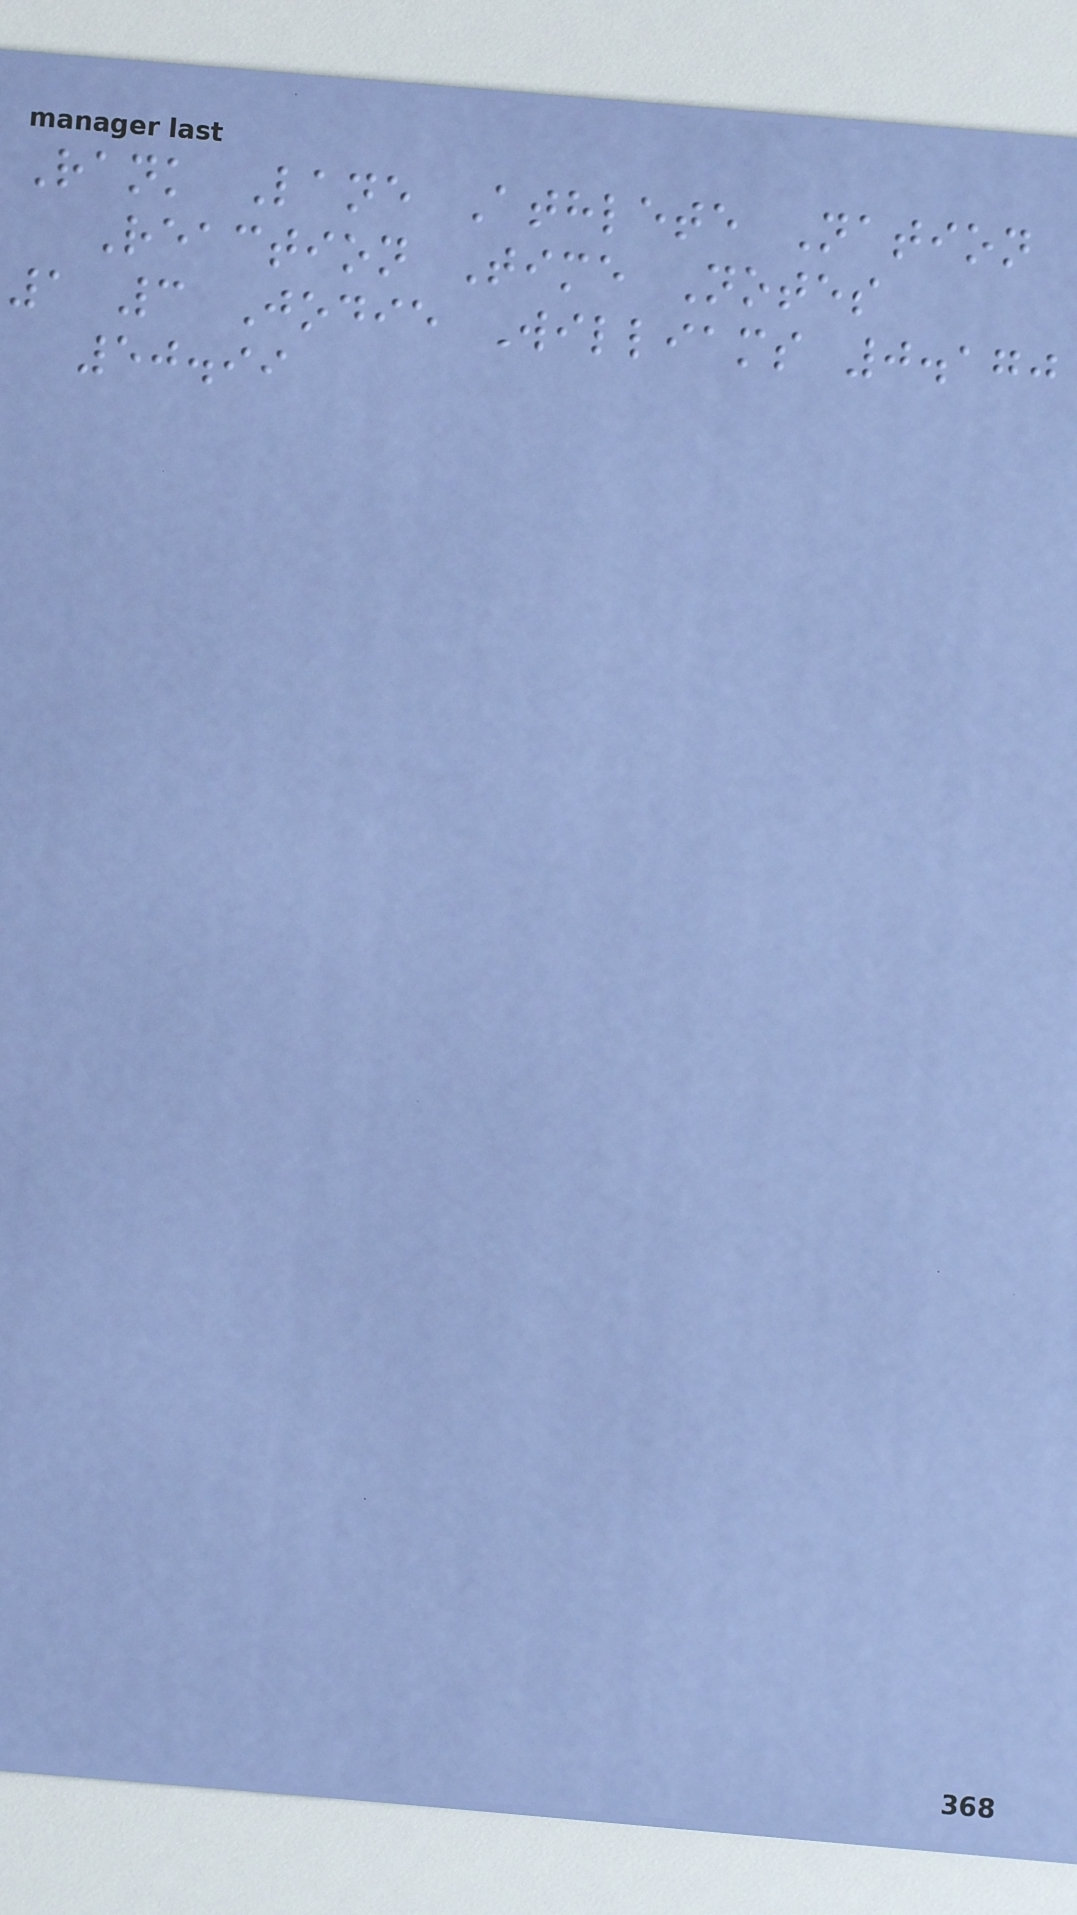Rank Lane Athlete Nation
Reaction Time Notes
1 3 Jodie Williams 0.170
50.99
